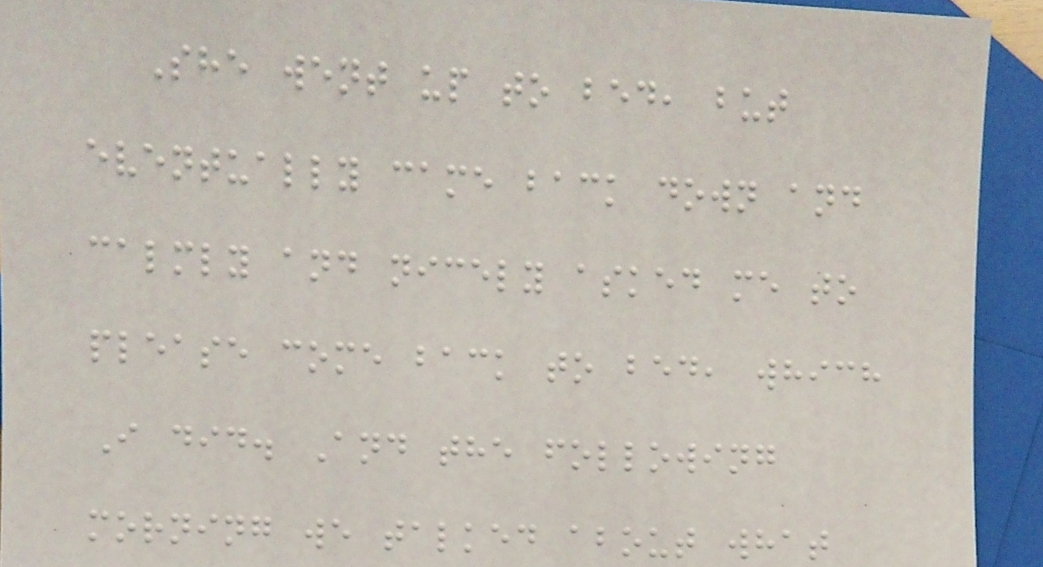She went up to bed, but
eventually came back down and
calmly and nicely asked me to
please come back to bed, which
I did. And the following
morning we talked about what
